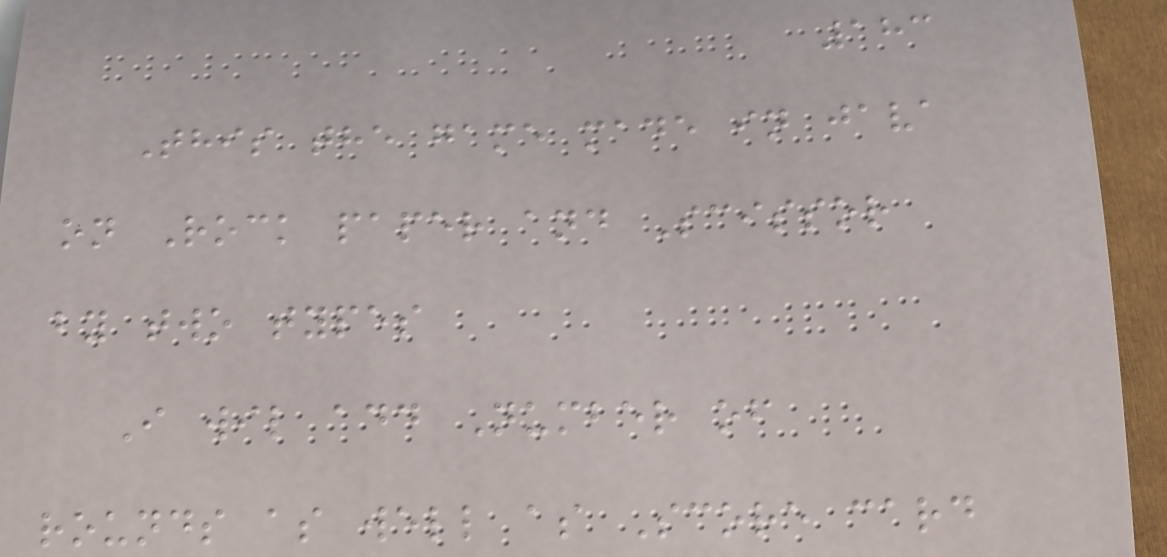183
This the game made in java
on Rock paper and Scissor
by two types
I wil add Number of
rounds as well as Score card
